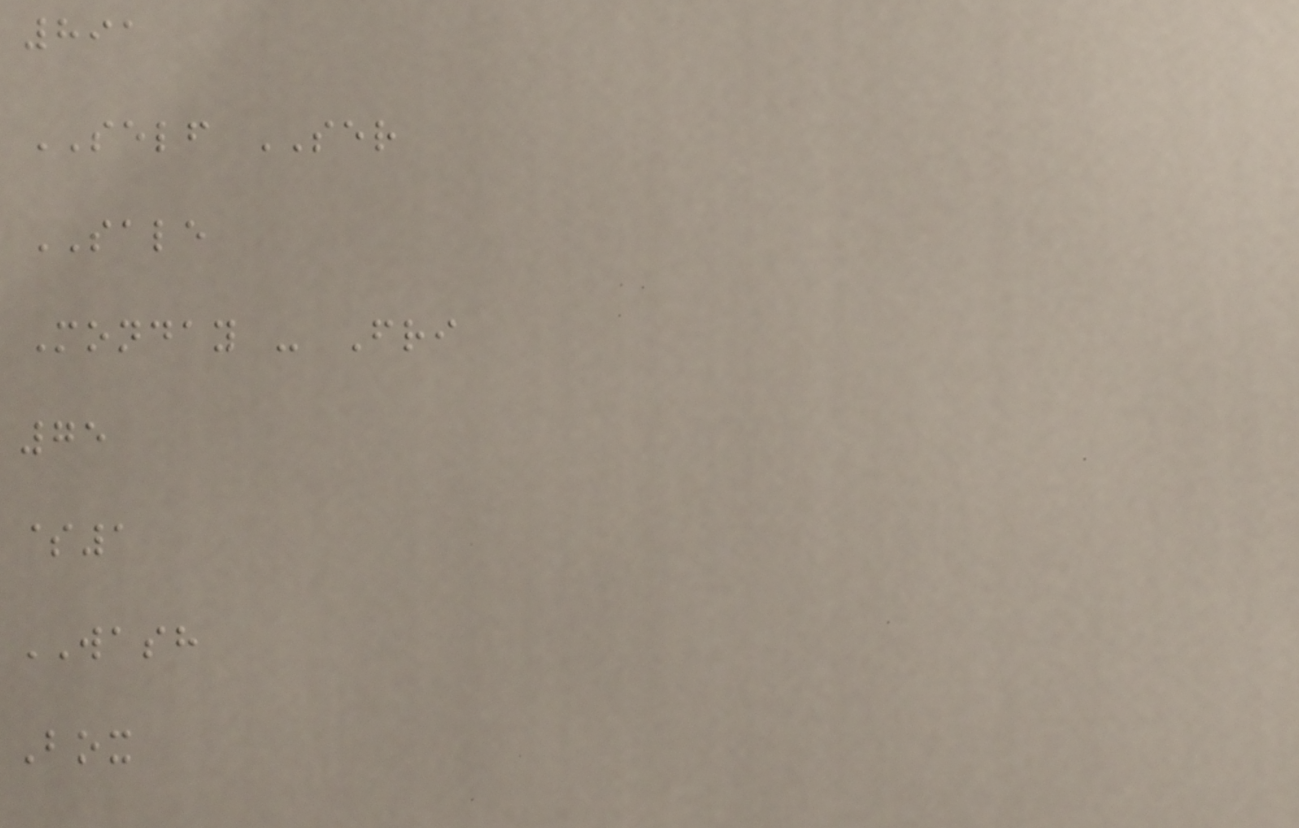891
SELF SER
SALE
Monday - Fri
75
$1
WASH
Box
